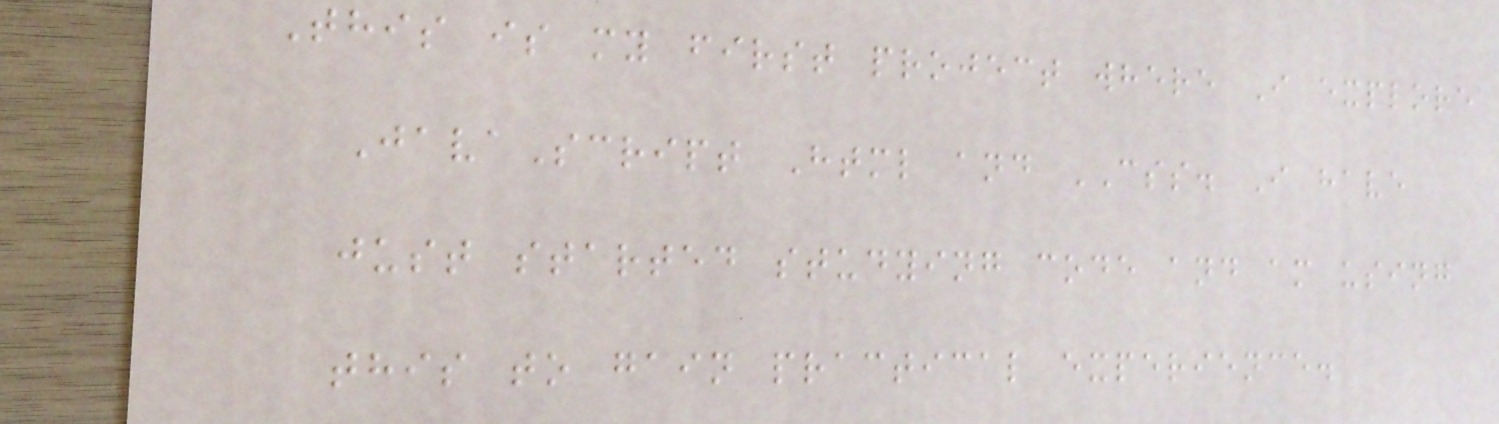This is my first project where I explore
JavaScript Html and CSS. I have
just started studying code and am using
this to gain practical experience.
